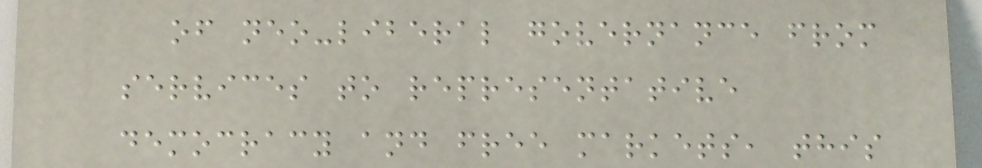of neo-liberal governance from
services to representative
democracy and free markets, this
